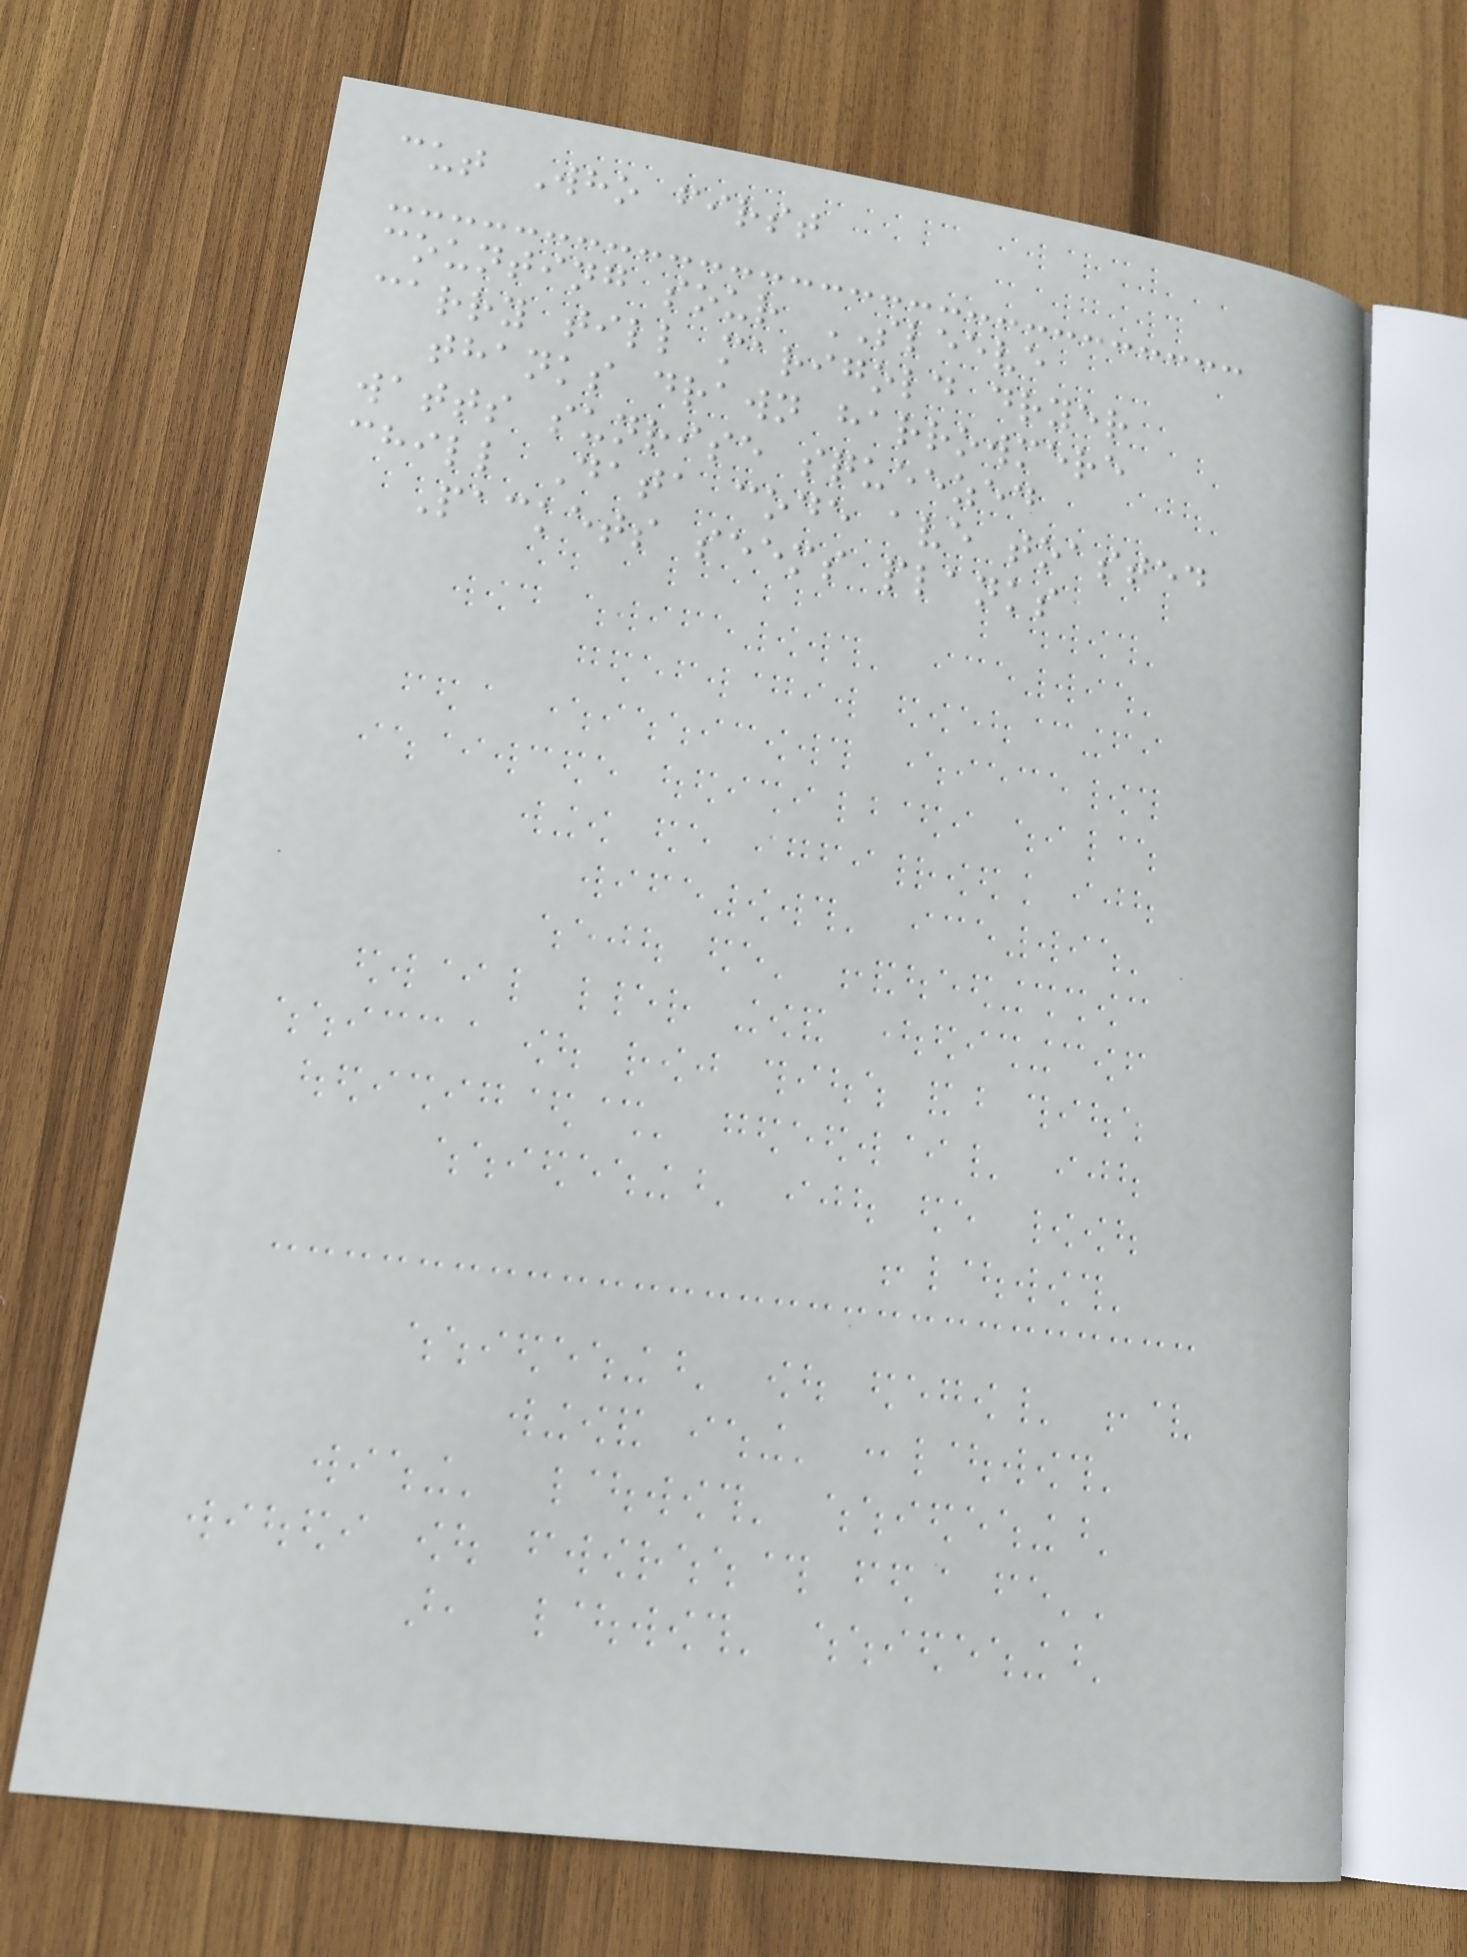cut Who first
counting sour SLEEVE
carry till marigold dryer
thanks drawn harrowmere
watts sunrise squeezed
chill Data code ave toasted
Packets seems planks
